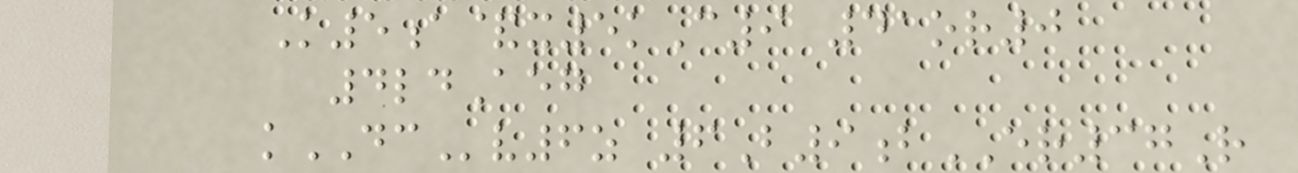K5a&x5kC9 41or0
4ldAeg
kDCv6z 6B9bER37R
